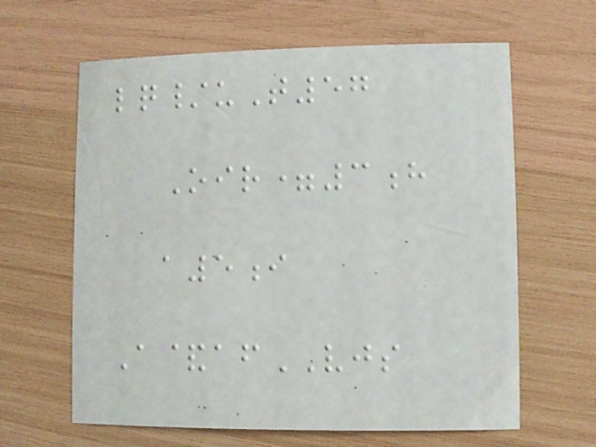lq/uT57
Oir=3h
a5i
A&afVJS
